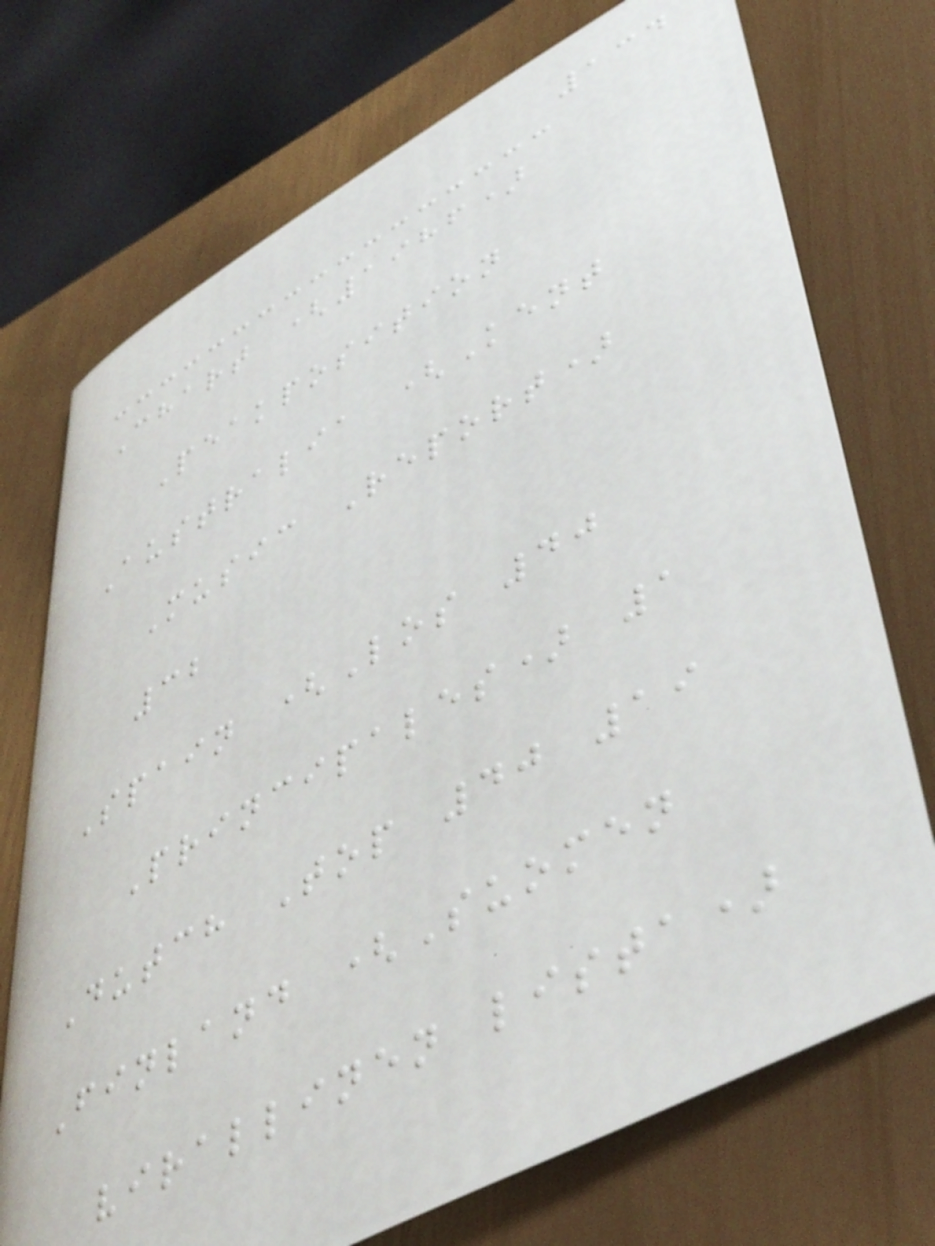134
Chart (1986)
Peakposition
Australia (Kent
Music Report)
32
Spain (Los 40
Principales) 1
Dutch Top 40 19
Finland (Suomen
virallinen lista)
